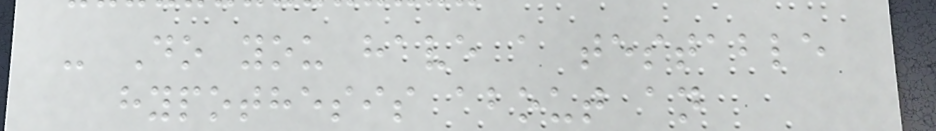- Do you have a testable
hypothesis about an
